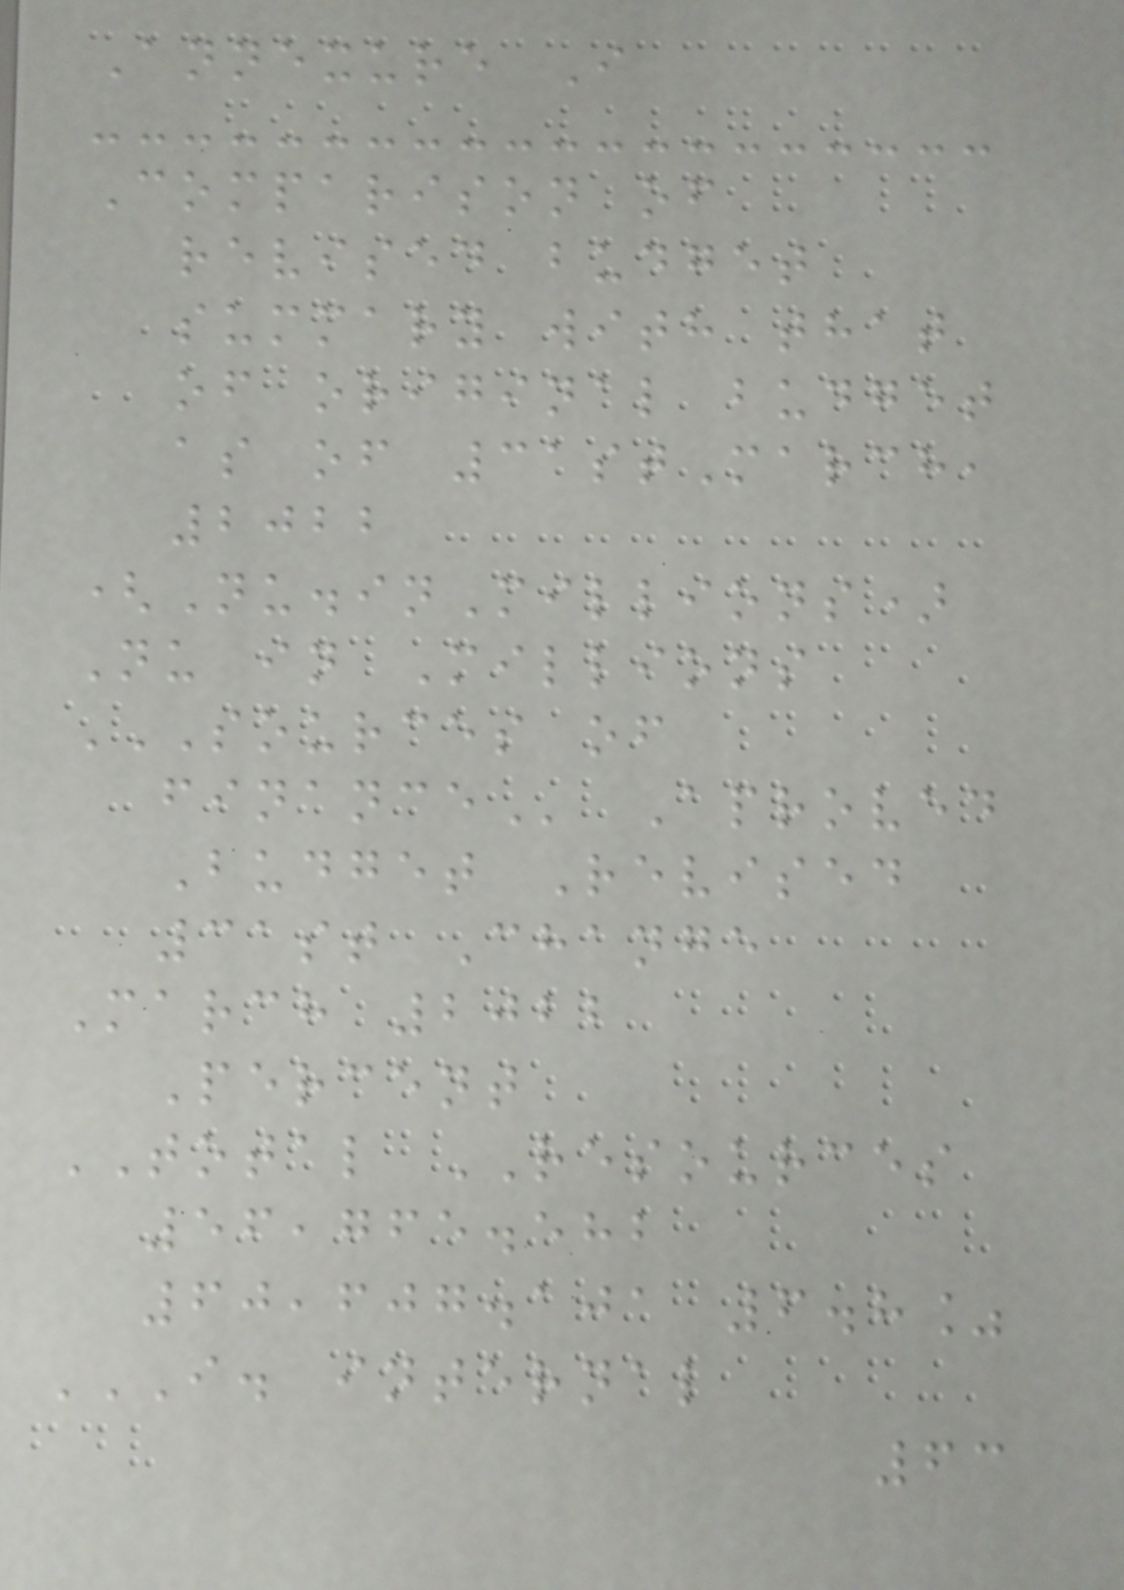Annexure I
Comparison of
revised budget
summary with that
of original budget
as of 31stMarch,
2022
(Nu.inMillions)
Nu in Millions
SOURCES OF
FINANCE Aproved
Budget Revised
31st Change
March 2022
Percent
TOTAL RESOURCES
56,765.582
60,607.101 6.8%
I. INTERNAL
63
